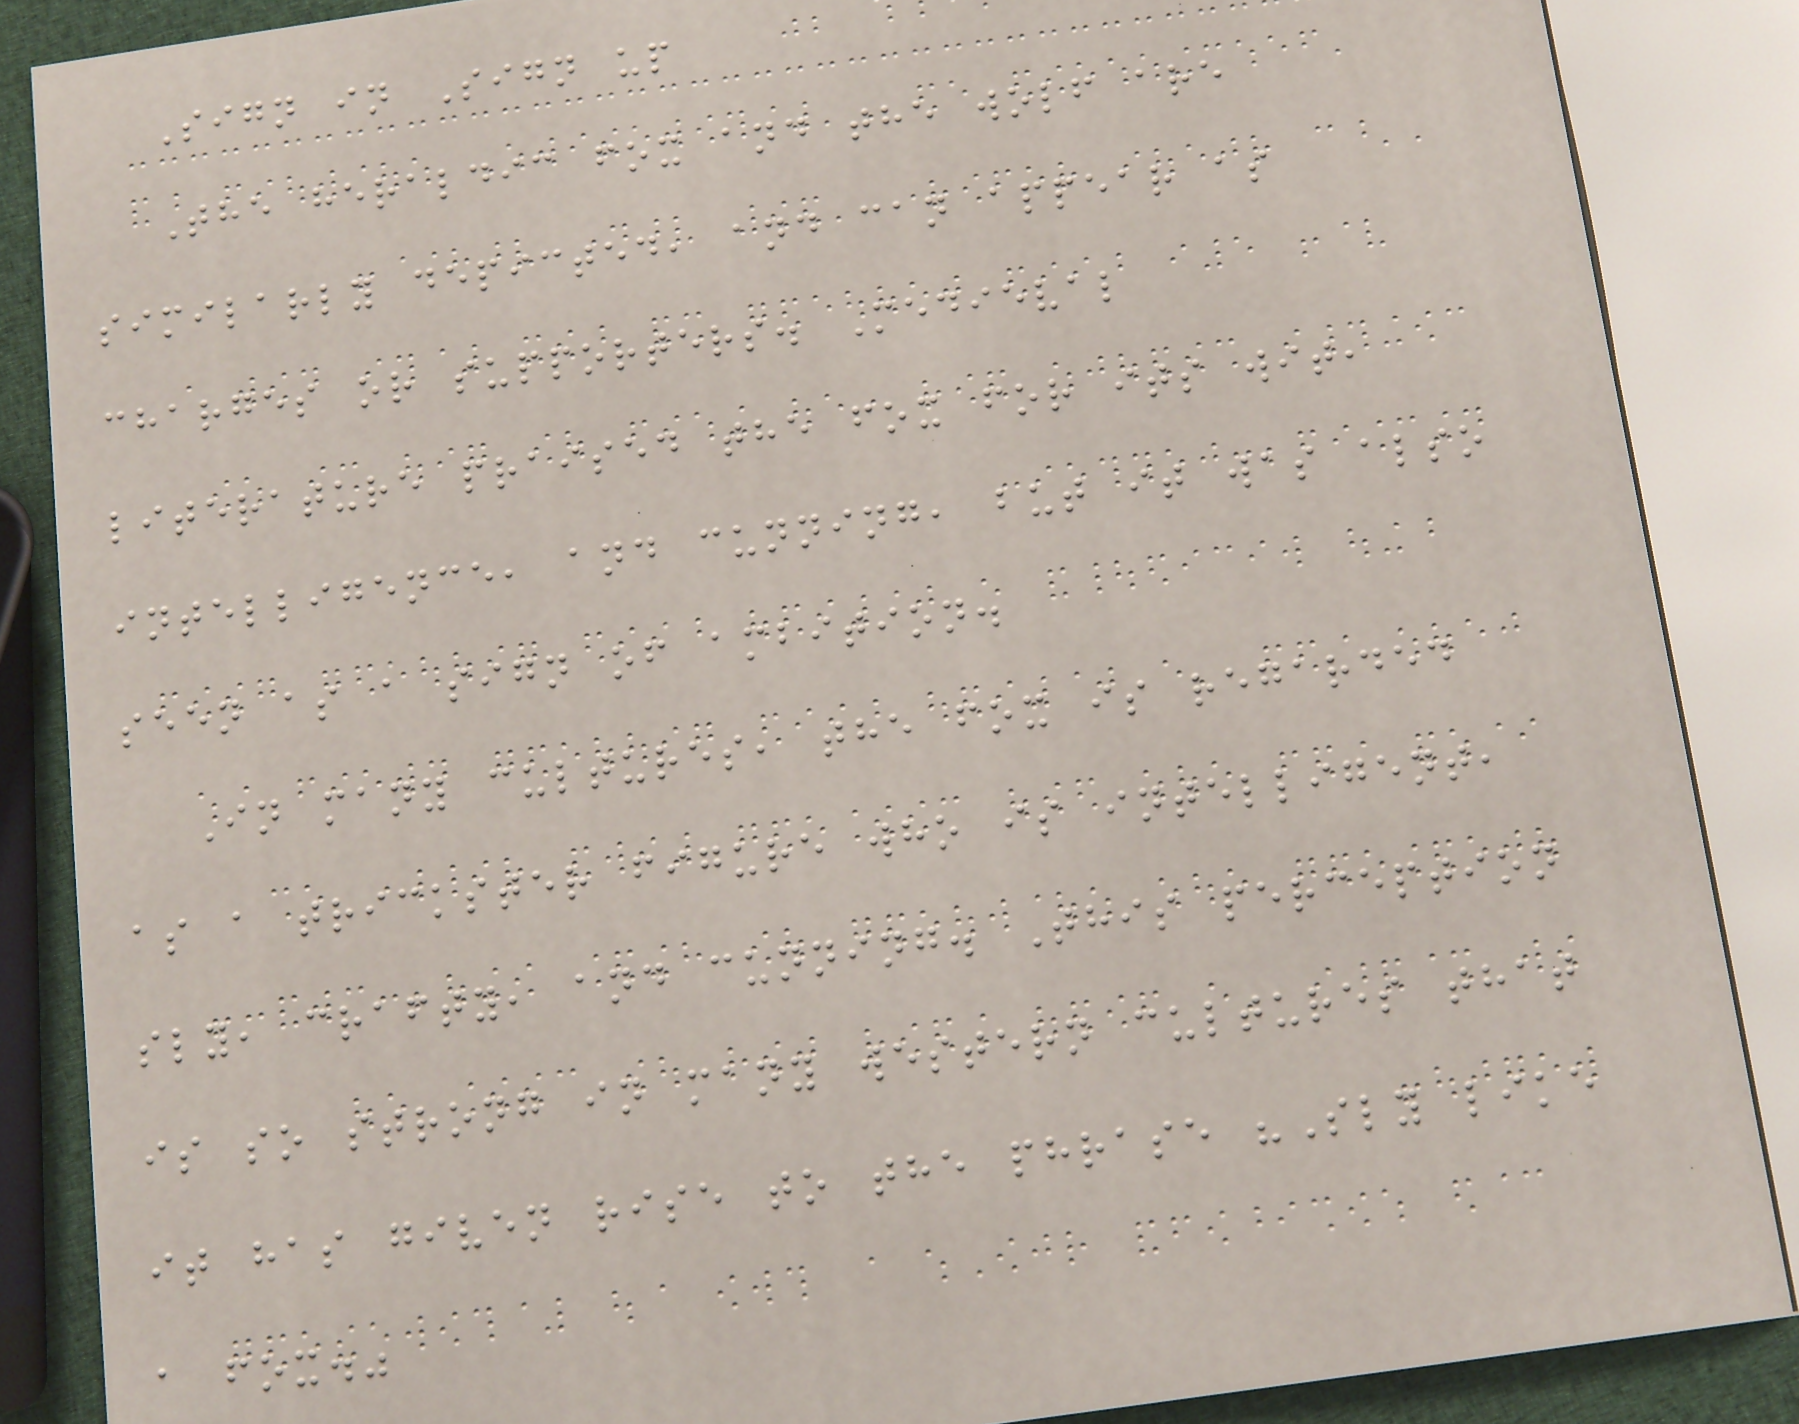Sign in Sign up
The heraldic fox and the wolf are
similarly depicted, and can appear as
charges or supporters. Medieval
literature praised the fox for its wit,
intelligence, and cunning, but it was also
seen as a sign of ambition.
In many cultures, the fox is regarded
as a trickster figure who is intelligent,
sly, crafty, and cunning. This perception
is so strong in many western cultures that
it has given rise to the phrase "Sly like
a fox."
